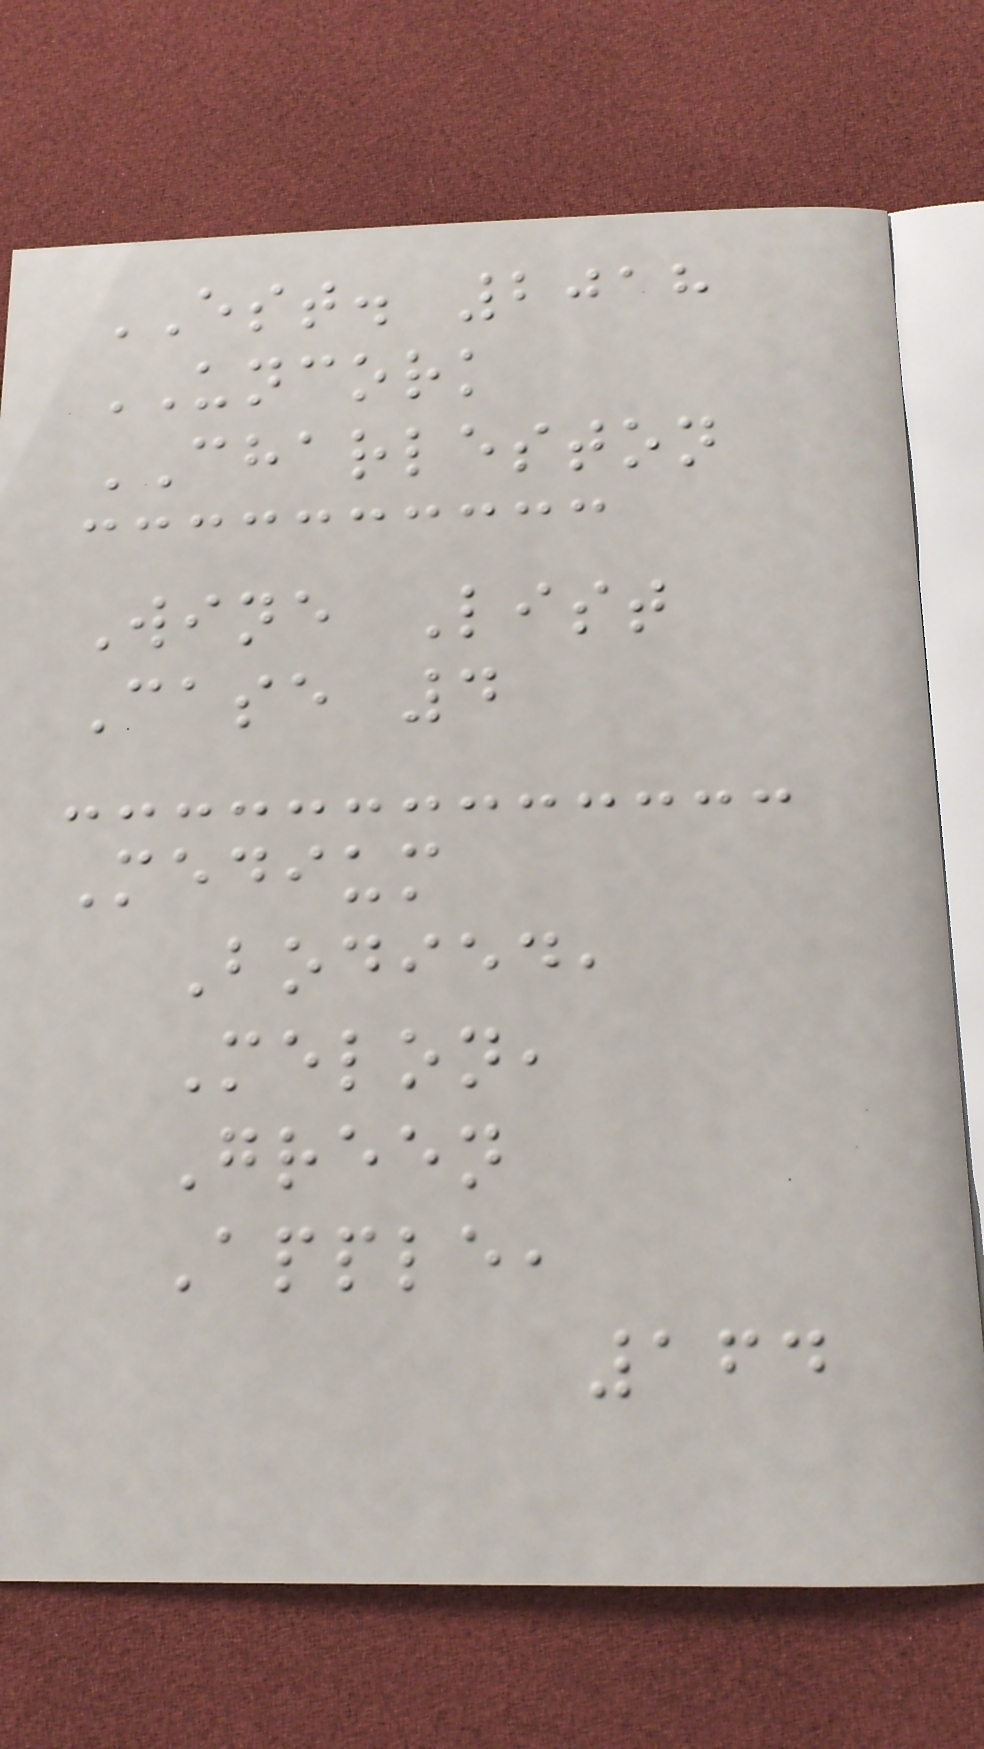EST. 2018
UNCORK
CHARLESTON
Wine List
Case 4
Medium
Bodied,
Melon,
Green
Apple,
164
